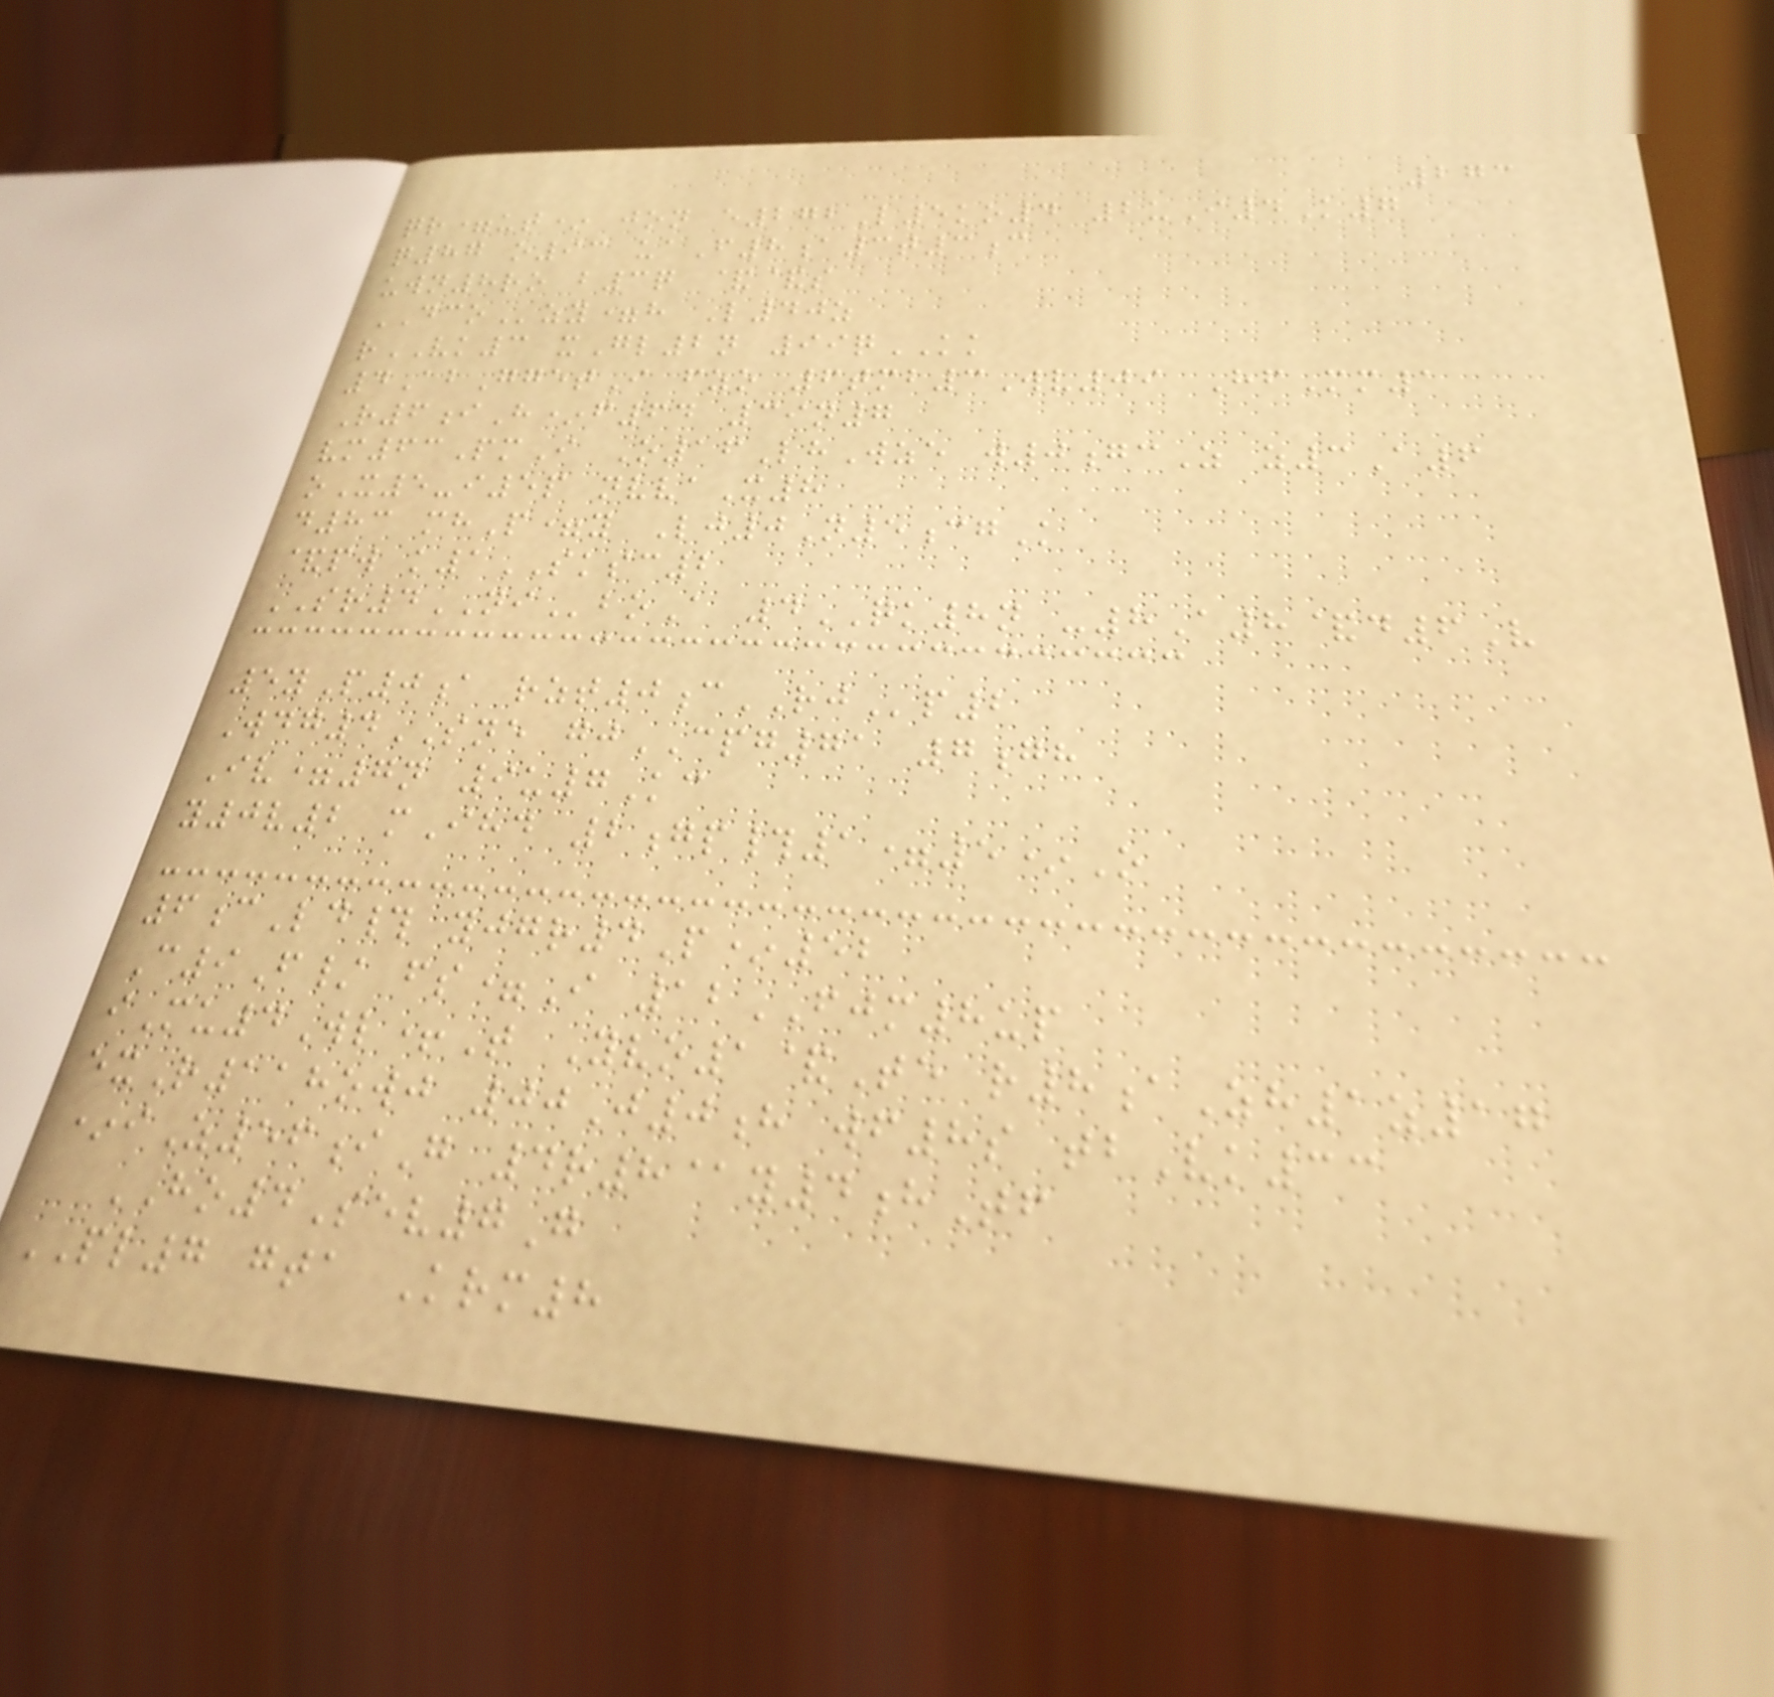273
qr=ut* jon e272L5ko4 2uI4K7
q87 o93 uaF8a3t3c
uwn8ro b3q &&s
DCOzy=h L40z
rVK3 xGl2n 99qKK
4AbGgetI fzo 6tmb3Wv09 HfMm1
R6iH*f64 39n7
vm63PmI O16LhWze w0gcZ z3A6
oX5-i5p nvvaX8
d83 mhP=y Lj0N5cgK
&pw k1SKSC2
SR4NIboA 4QK8n -8A8&d6V
5yP0a rzt0cRJp2
Wdg4SNE gjCPG71 7gh
Iv=7n 9u7Kc
y0v2 mIhd 2gp#1=5*O
6cLd# yjgr4P*52
C9F/ fs=I 12FJM8up
iMu4Wl+T Yvo1&Te r8aZh1z17
exR118owj 00J0h wf8s tbVk33
*iZ56iG 4r8@y4hTf
HO4Sev7G
PL7 gta Krm8
